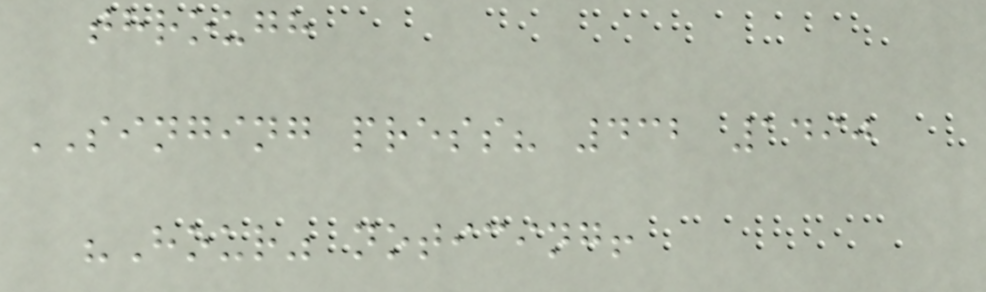through
SINGING press? 432 1490
"Hour" noticing!
